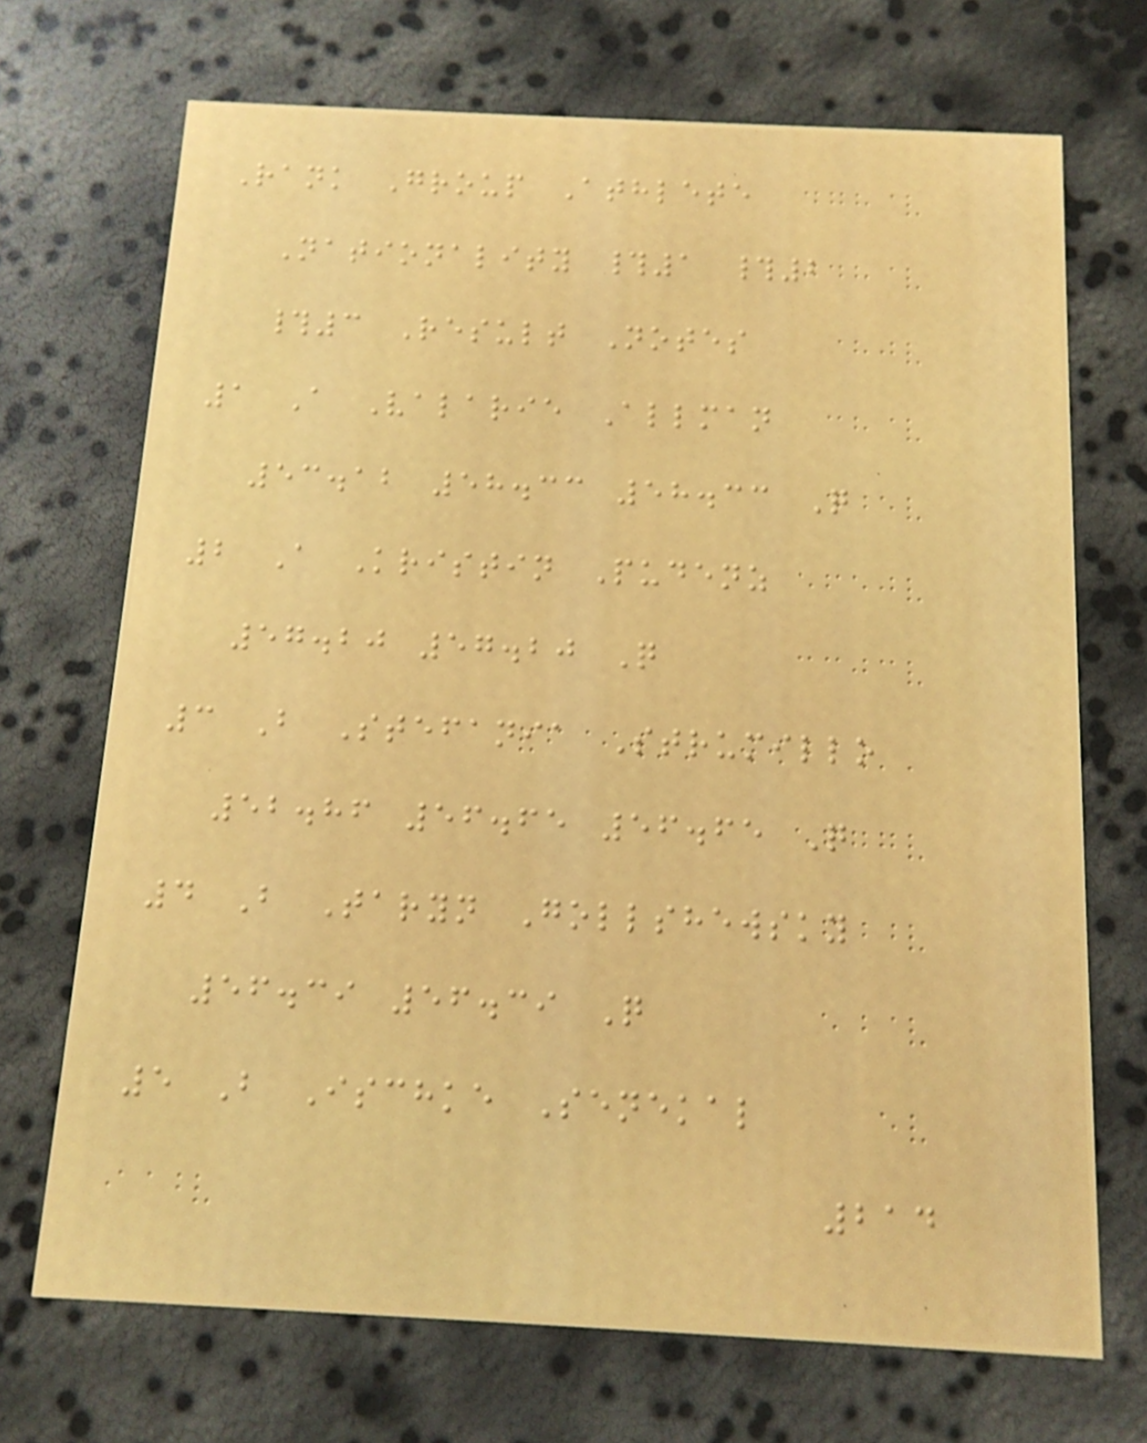Rank Group Athlete
Nationality #1 #2
#3 Result Notes
1 A Valarie Allman
53.12 58.33 58.33 Q
2 A Kristin Pudenz
57.20 57.20 Q
3 B Stefania Strumillo
52.86 56.65 56.65 Q
4 B Taryn Gollshewsky
56.39 56.39 Q
5 B Ischke Senekal
214
